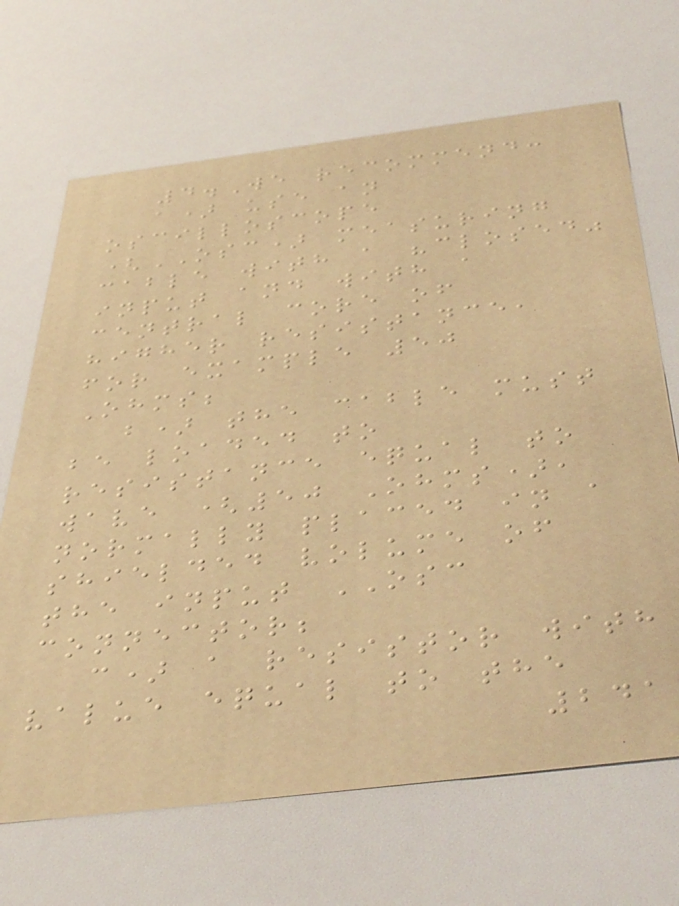4.We recommend:
a) use an
oscilloscope
(OSC) measuring
cable with a "closed"
input and with a
central core of
higher resistance,
for example 50
Ohms;
b) the cable must
be loaded to
resistance equal to
wave (50 Ohms),
normally placed in a
shielded volume of
the input OSC
connector;
c) a resistor with
value equal to the
241
